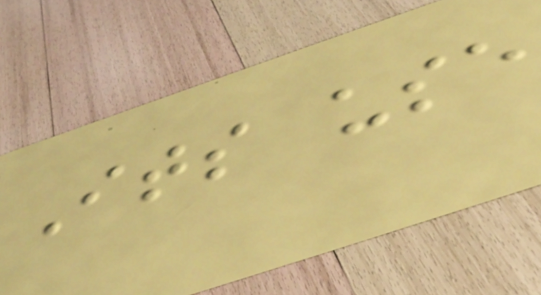Its use
